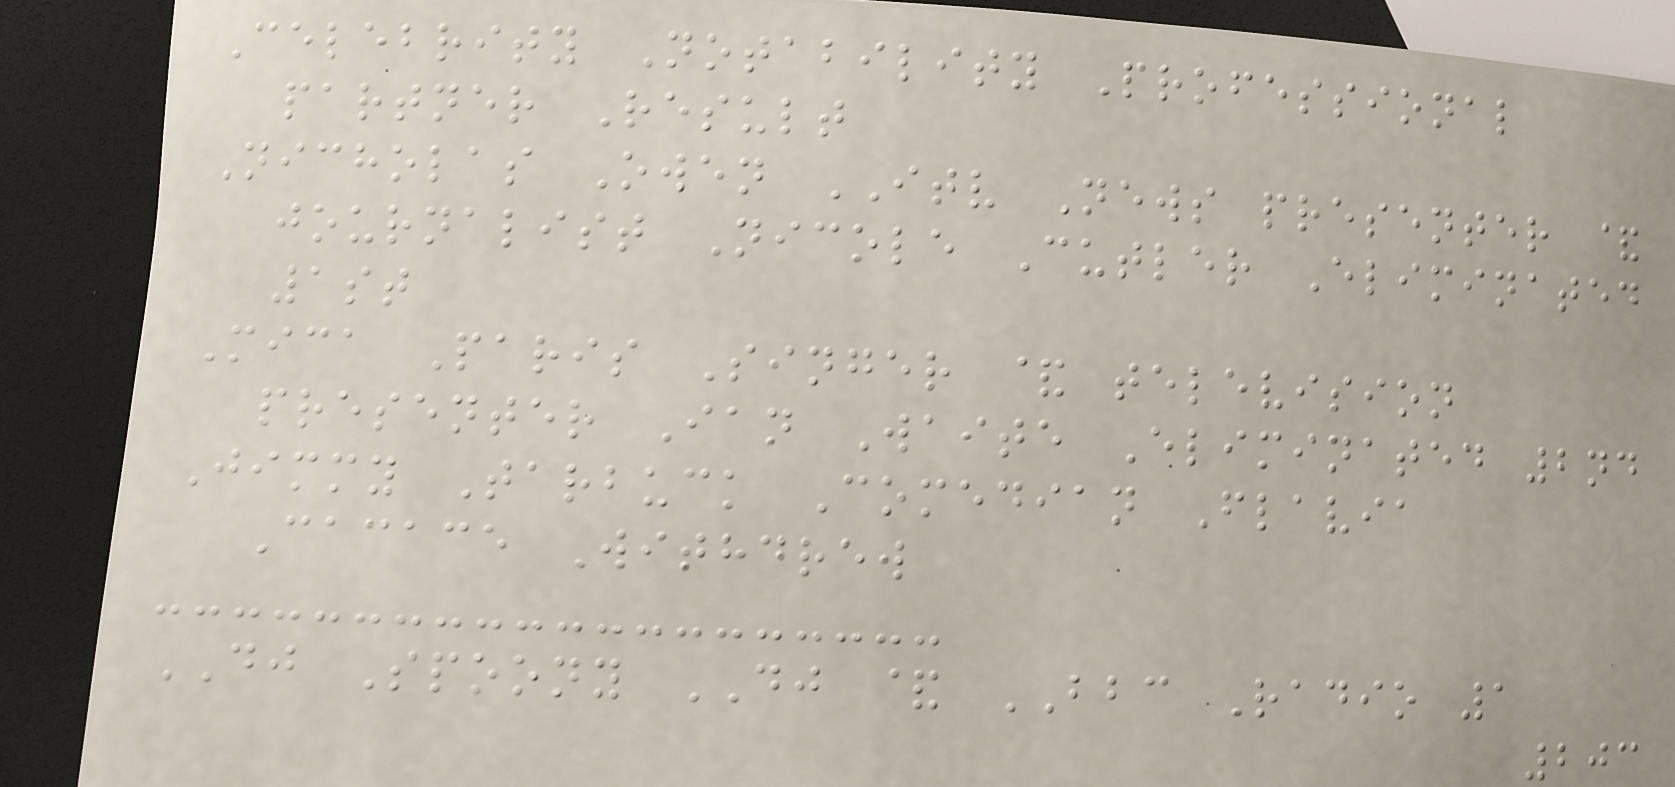Celebrity Notability Professional
partner Result
Nicholas Owen ITV News presenter &
journalist Nicole Cutler Eliminated
1st
Mica Paris Singer & television
presenter Ian Waite Eliminated 2nd
Jimmy Tarbuck Comedian Flavia
Cacace Withdrew
DJ Spoony DJ & BBC Radio 1
203
